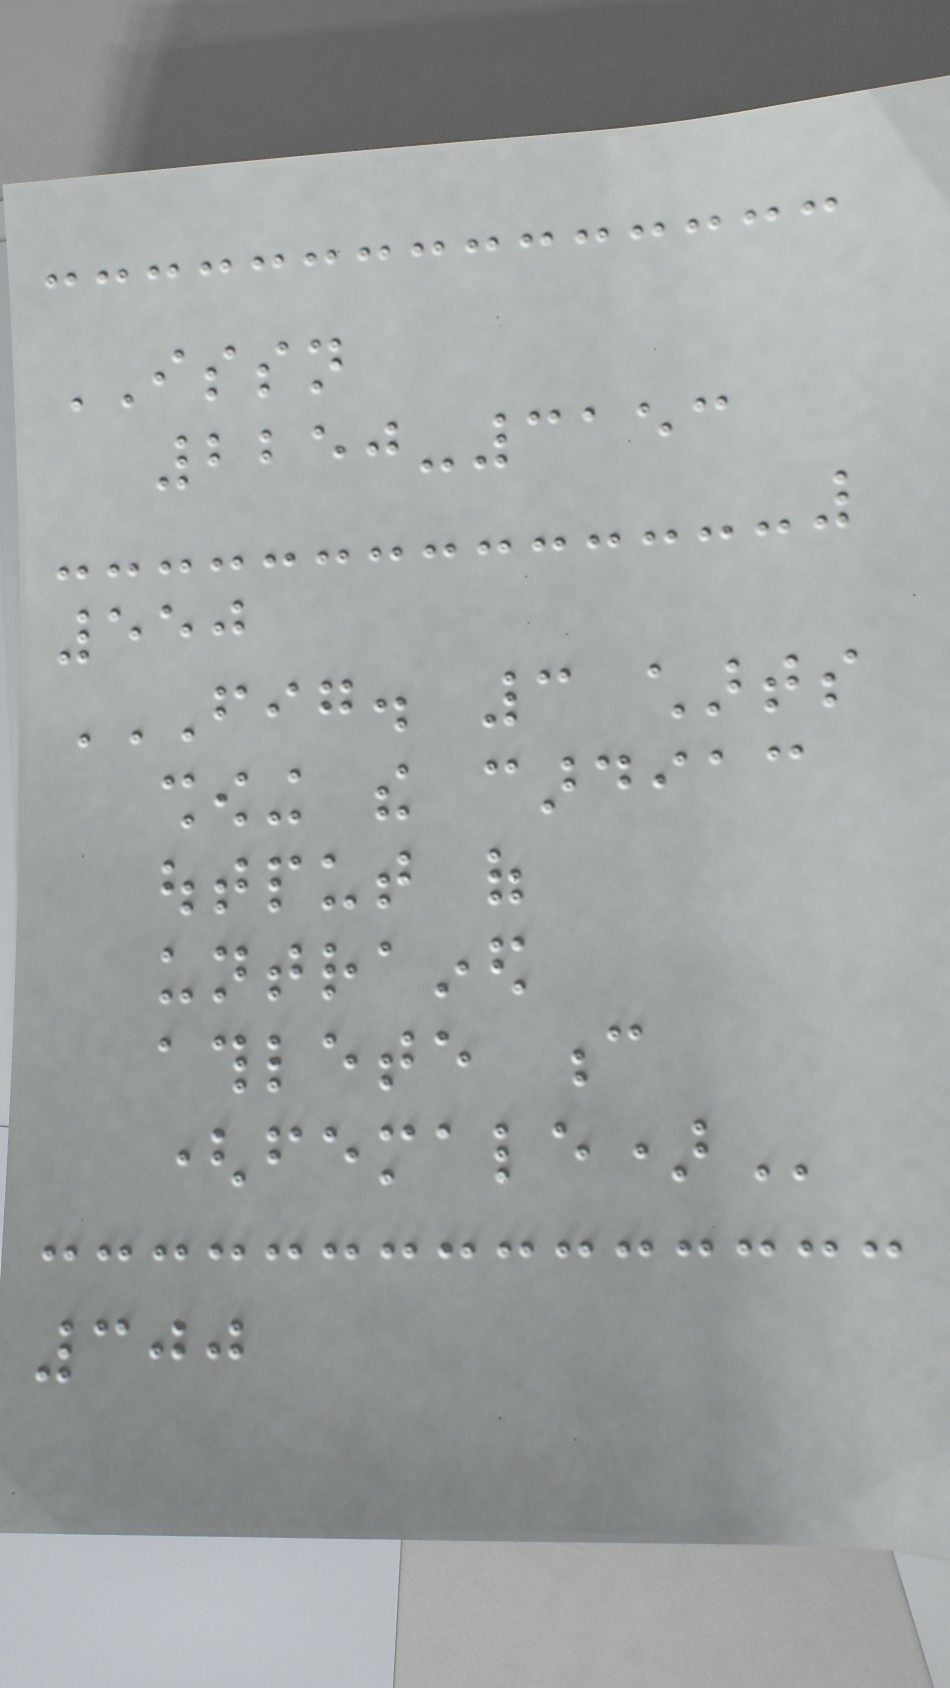ISSN
2250-3153
550
FIG. 3 CHARTS
SHOWING THE CARDIAC
OUTPUT OF
UNTRAINED
ATHLETE C
(FEMALE)
300
